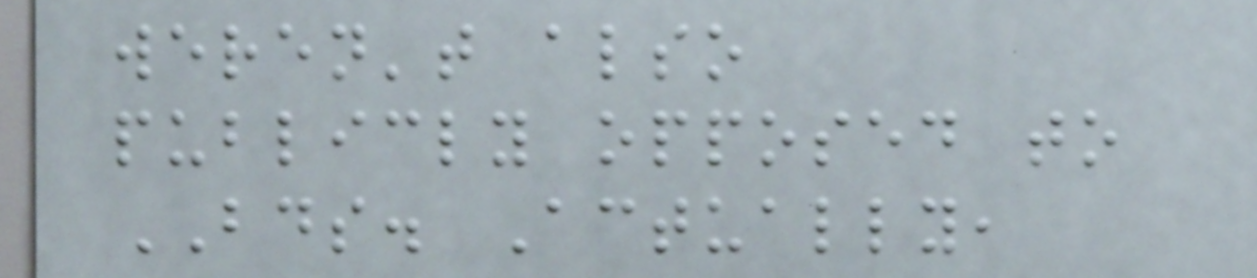weren't also
publicly opposed to
BDS. Actually,
